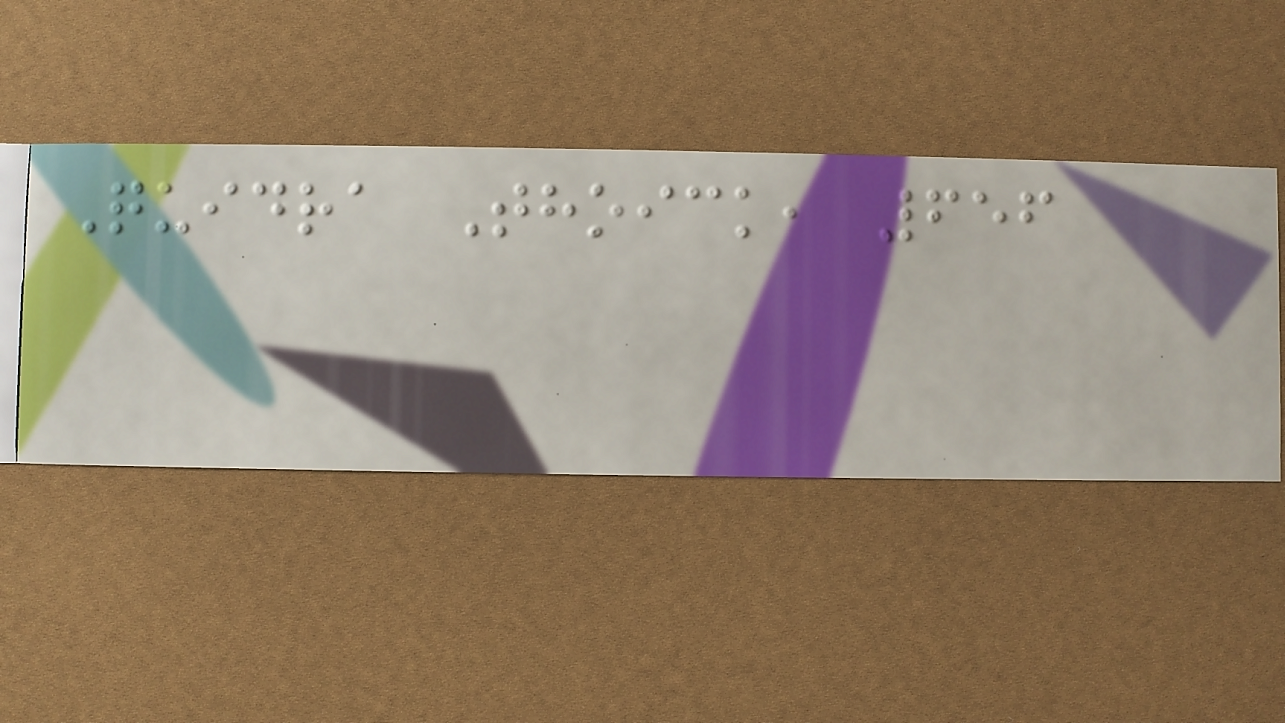Quidra Thoick, 656
